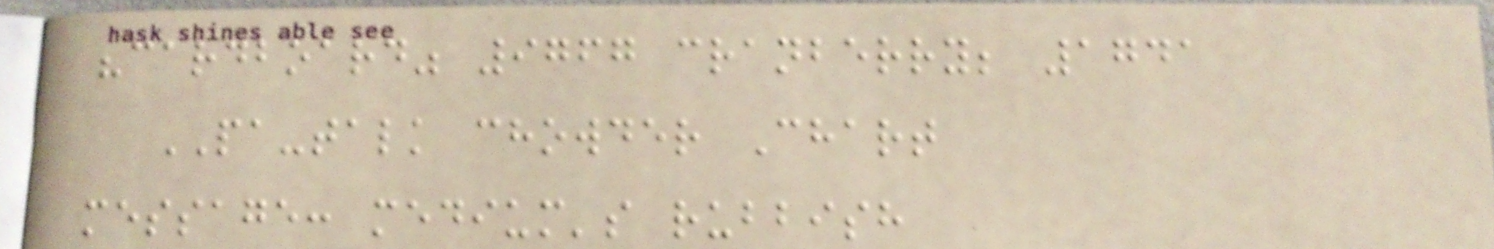"cardboard" 9767 cranberry; 1741
PA-talk chowder Chart
message: medium's rubbish
